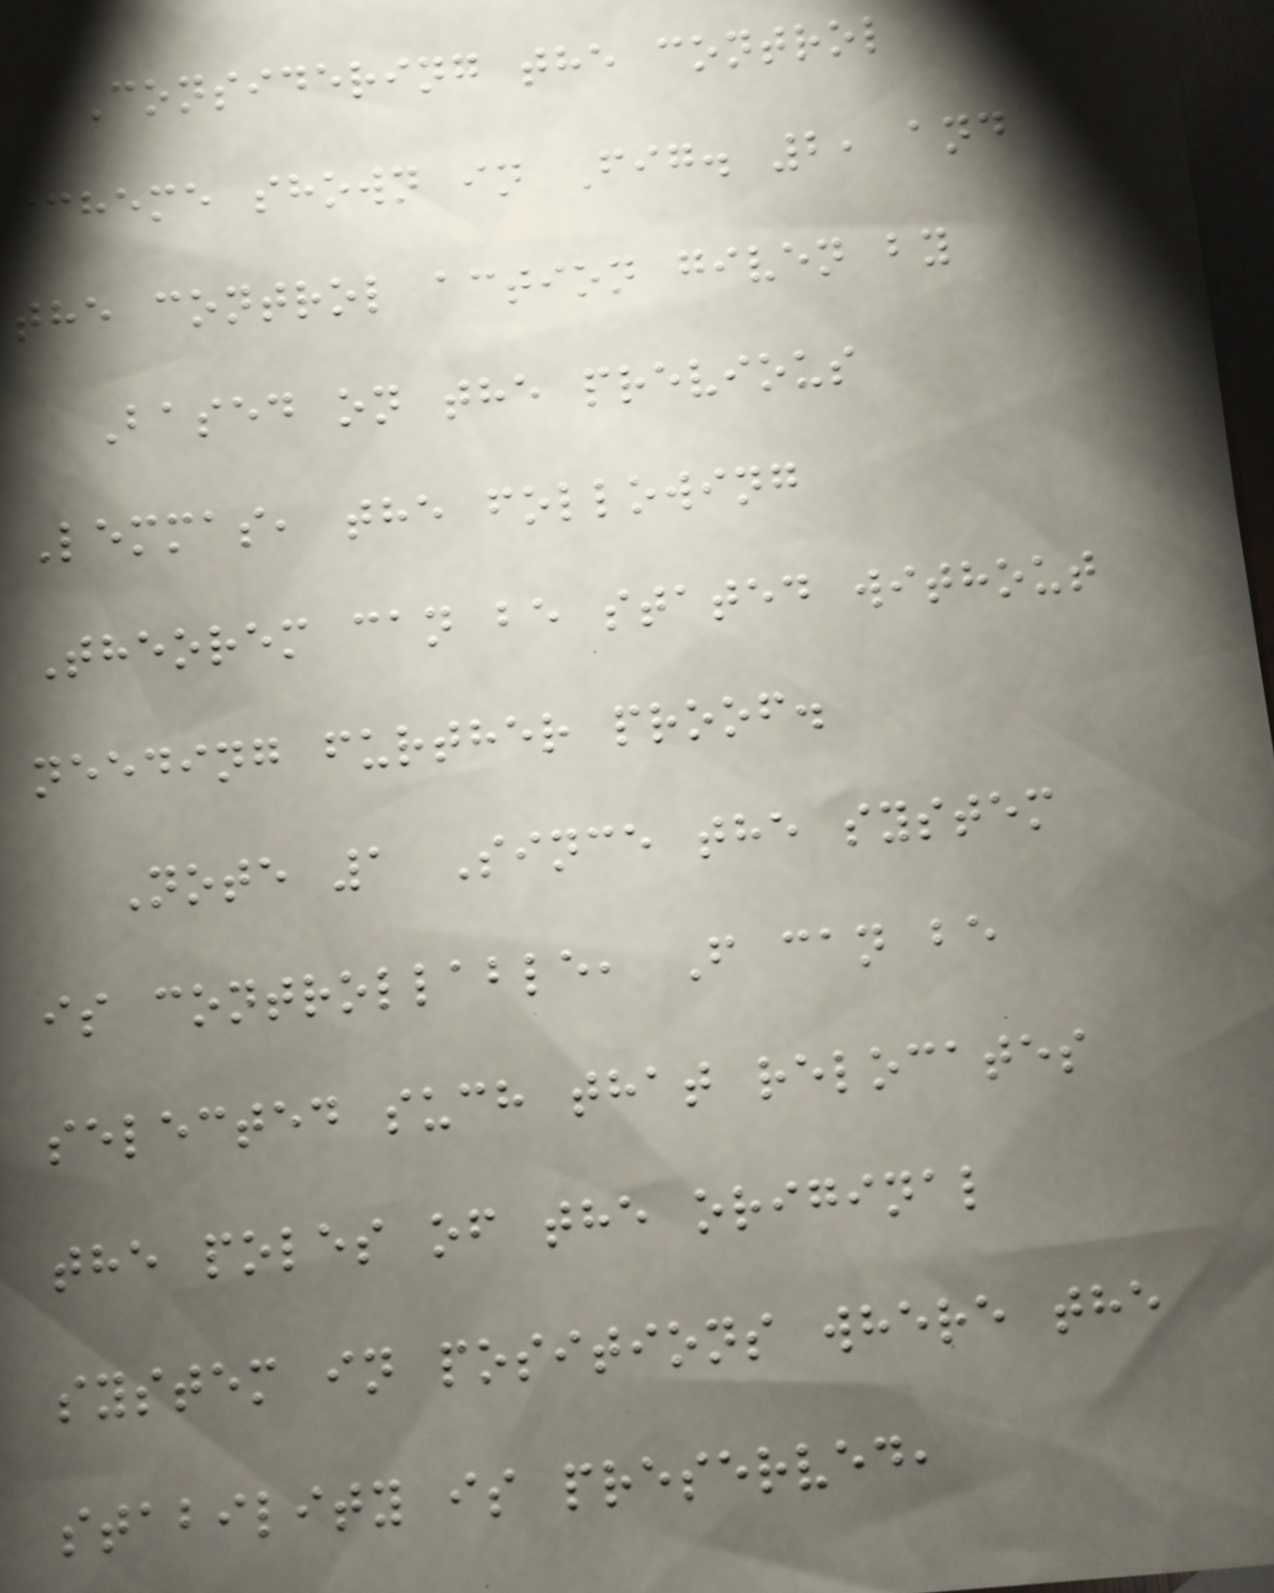Considering the control
scheme shown in Fig. 2, and
the control action given by
Based on the previous
Lemmas, the following
Theorem can be stated without
needing further proof.
Note 1 Since the system
is controllable, F can be
selected such that relocates
the poles of the original
system in positions where the
stability is preserved,
